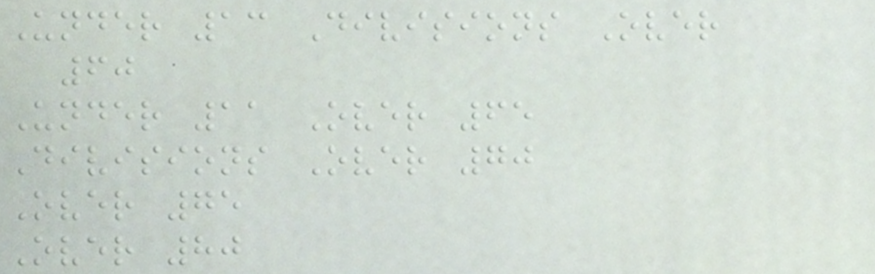Under 13 Divisions Over
60
Under 11 Over 65
Divisions Over 70
Over 75
Over 80
